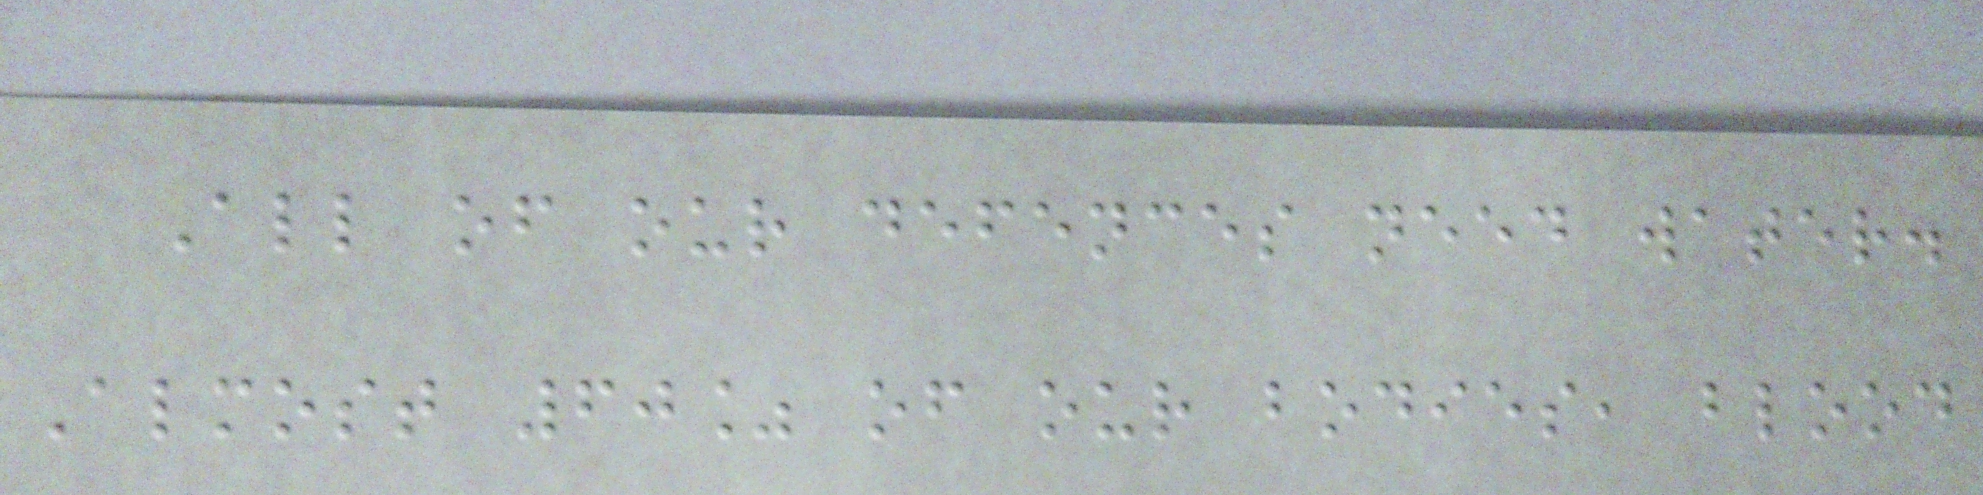All of our defences need water.
Almost 60% of our bodies, blood
